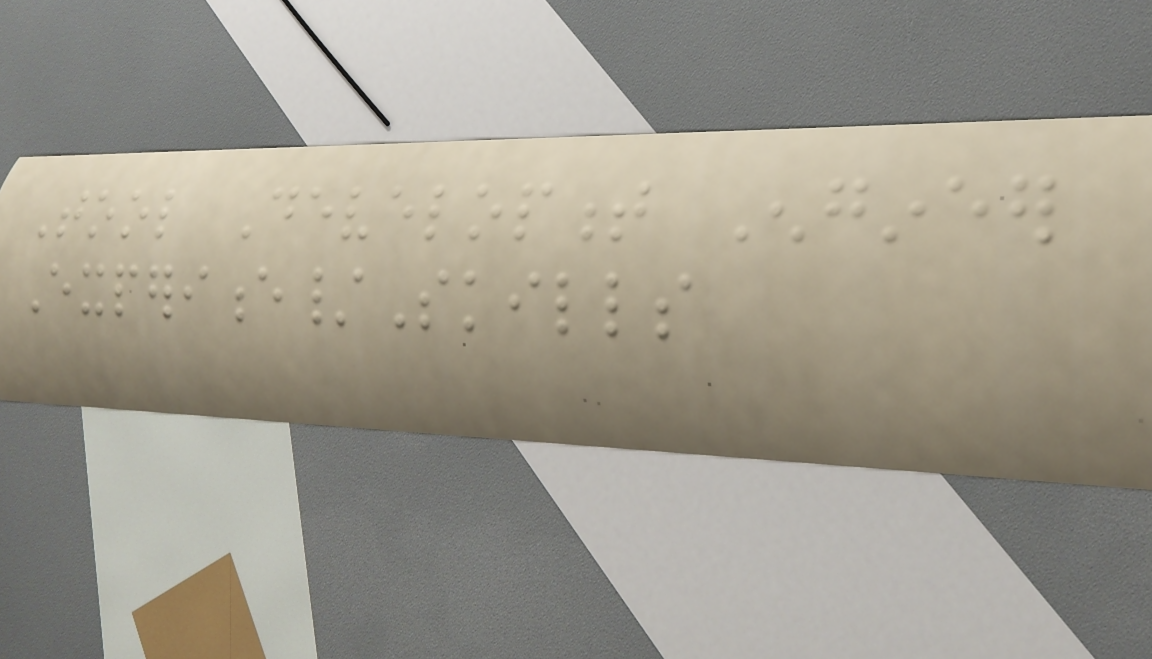Tool Development Engineer
Experience/Skills
